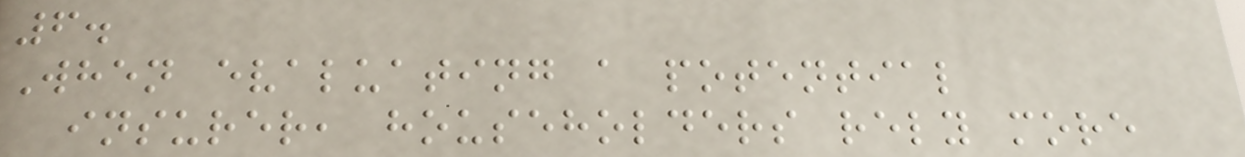6.
When evaluating a potential
insurer, householders rely more
